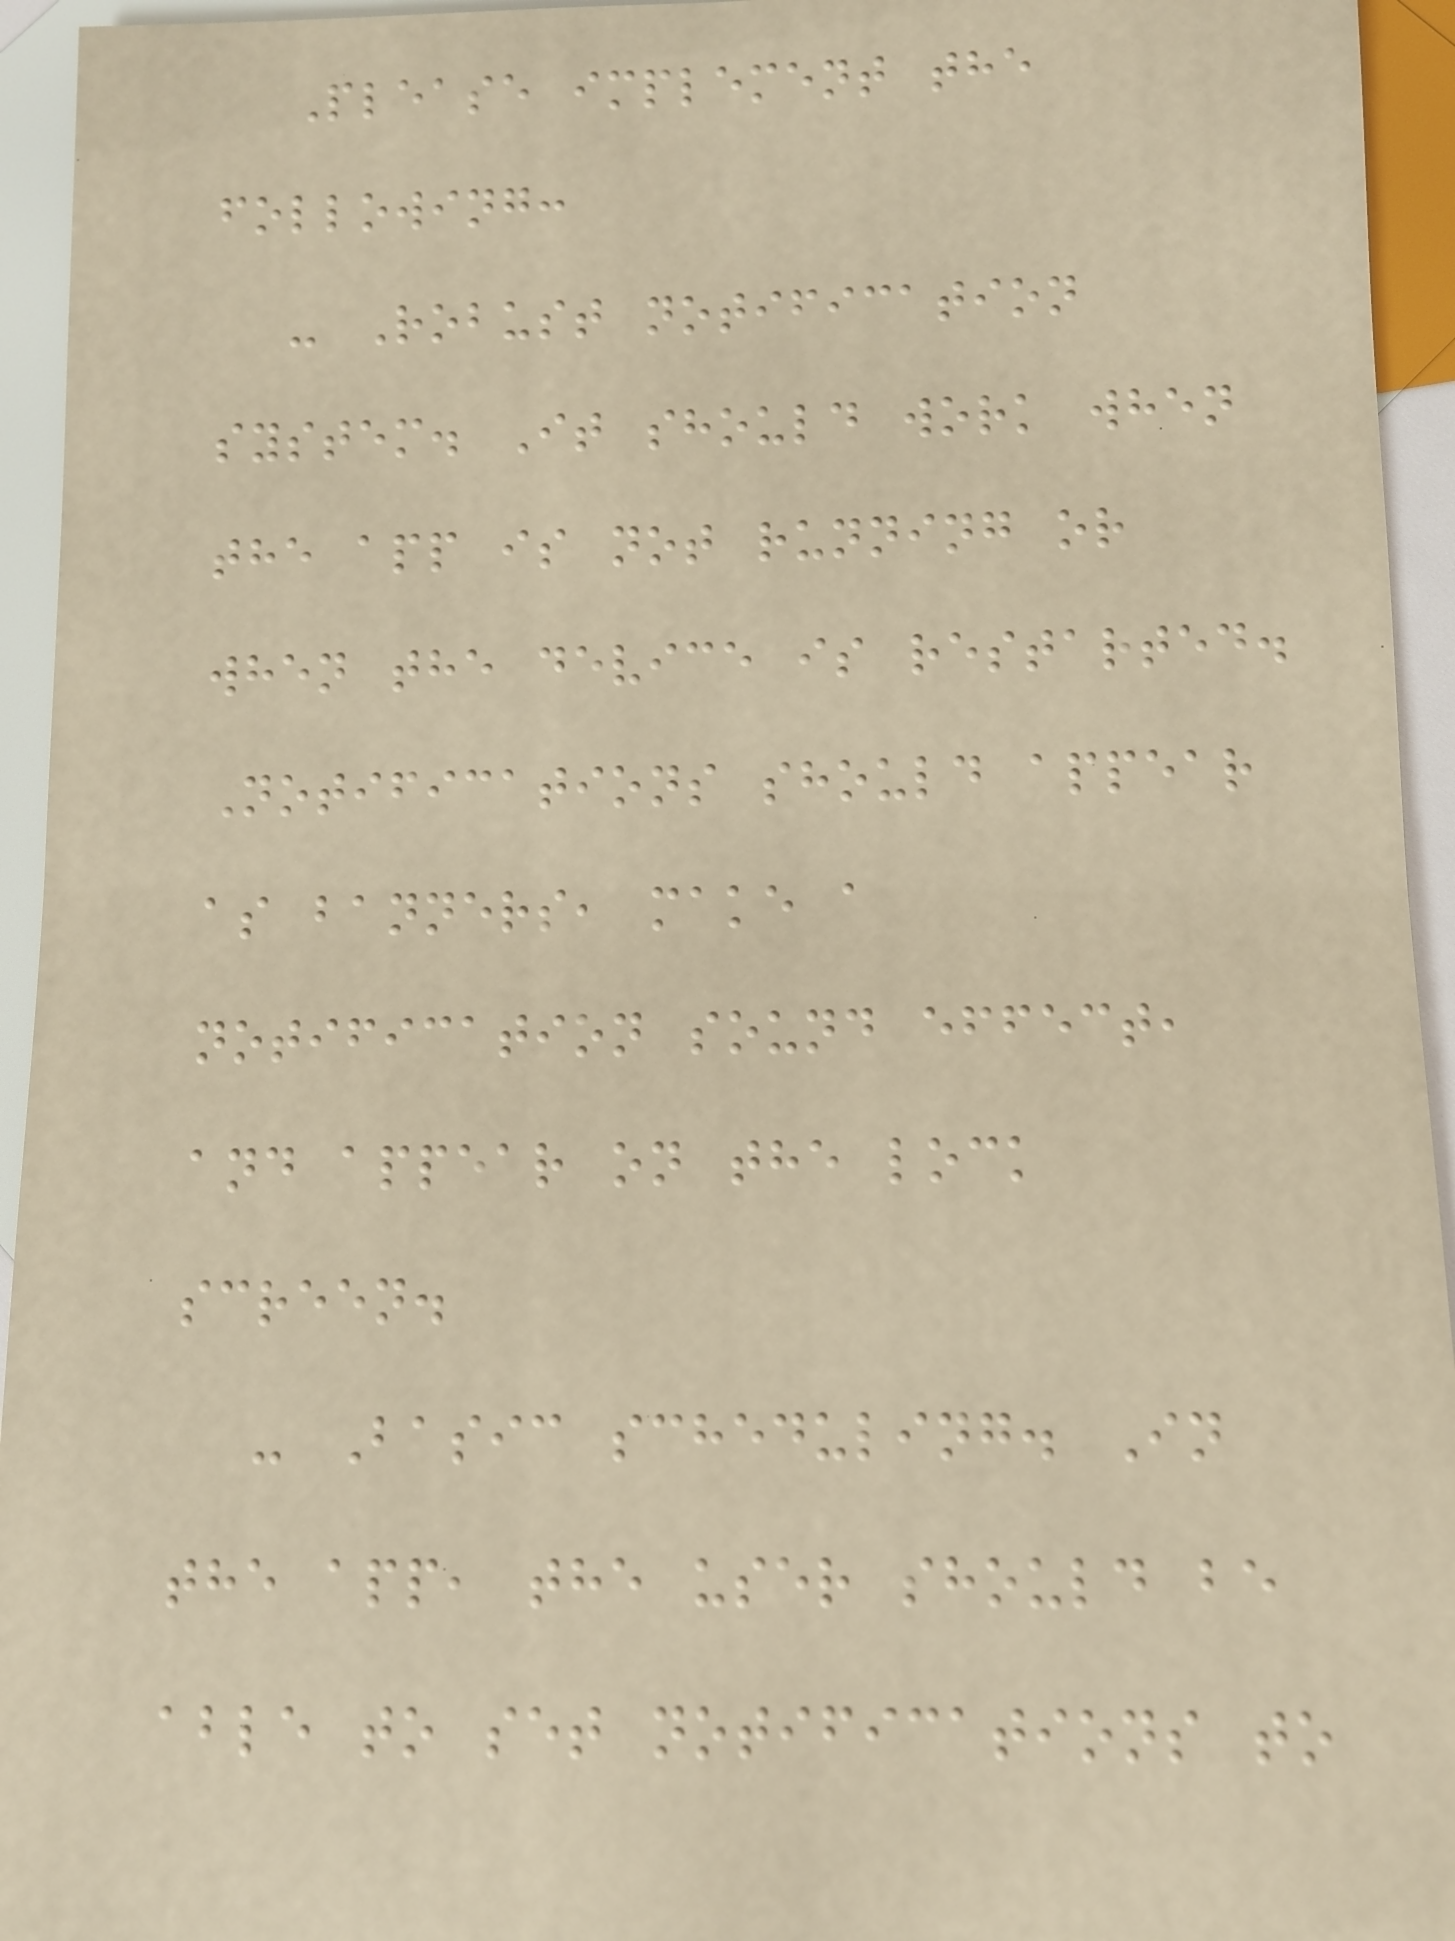Please implement the
following:
- Robust notification
system. It should work when
the app is not running or
when the device is restarted.
Notifications should appear
as banners, make a
notification sound effect,
and appear on the lock
screen.
- Basic scheduling. In
the app, the user should be
able to set notifications to
